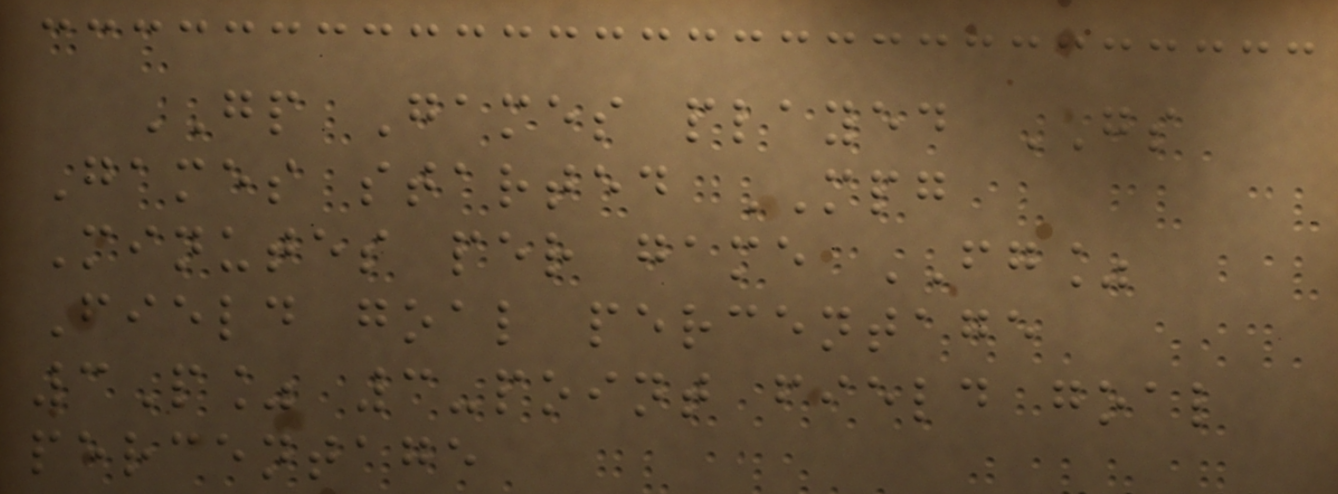GP Games played GS
Games started MPG
Minutes per game FG%
Field goal percentage
3P% 3-point field goal
percentage
